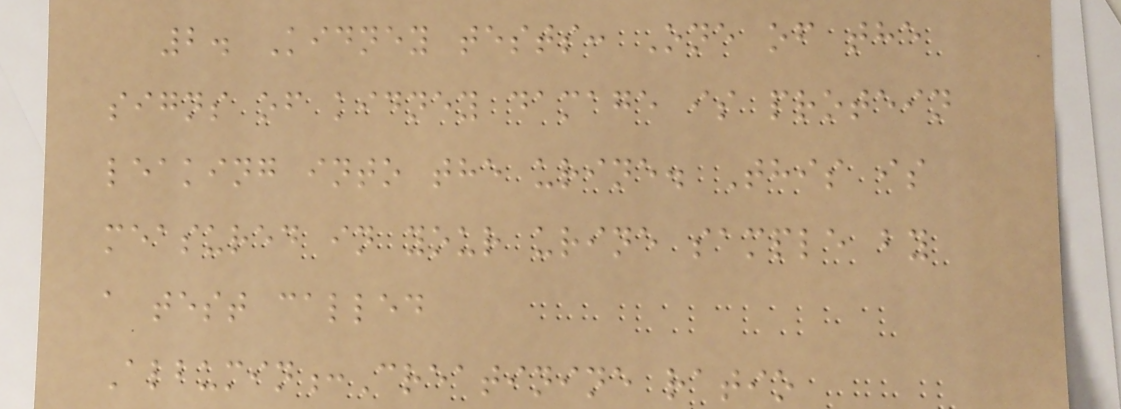2. Kidney tests: One of the
signs of kidney damage is protein
leaking into the urine. This is
measured in your urine sample by
a test called
Albumin:Creatinine ratio
